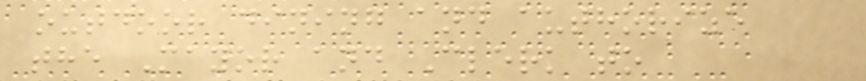outdoor dining and authorize
the Mayor and Clerk to
